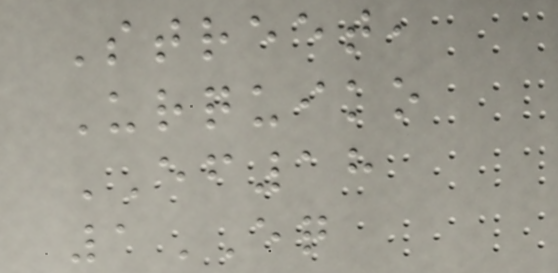Street,
Urquiko
EF18
1EQ
